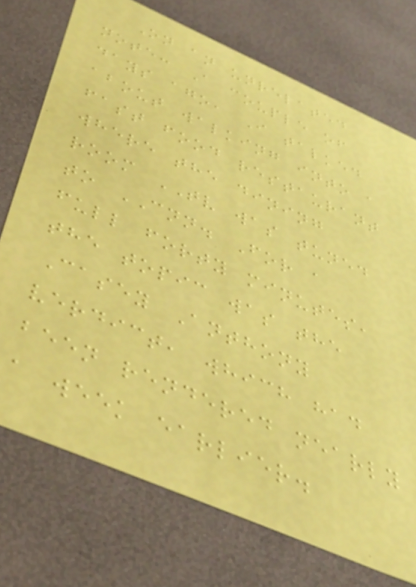On an unrelated
note: A couple of
days ago, I talked
about walking into a
fast food restaurant
where the dining
room TV was tuned
to CNN. For a
full forty minutes,
the topic was the
Casey Anthony
verdict, which had
been rendered nearly
a week earlier.
